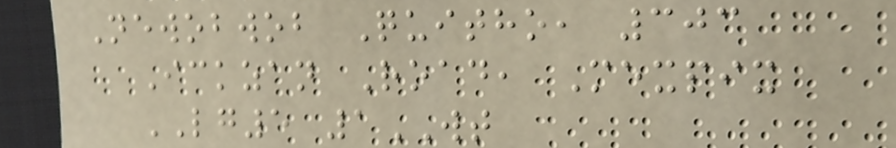Newobwob Quitho, 303
Ickzan Road, Mexpix
LG5 1WT
